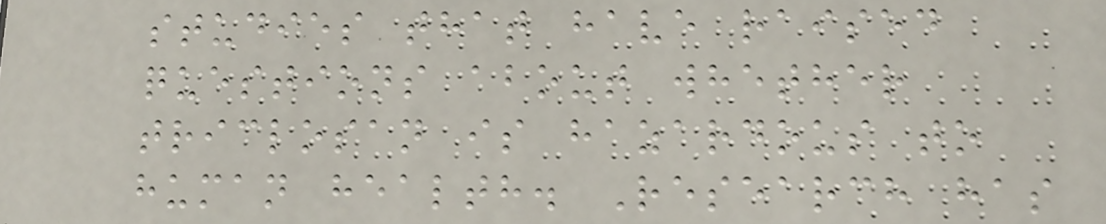studies that have raised
questions about whether
triclosan is hazardous to
human health. Research has
